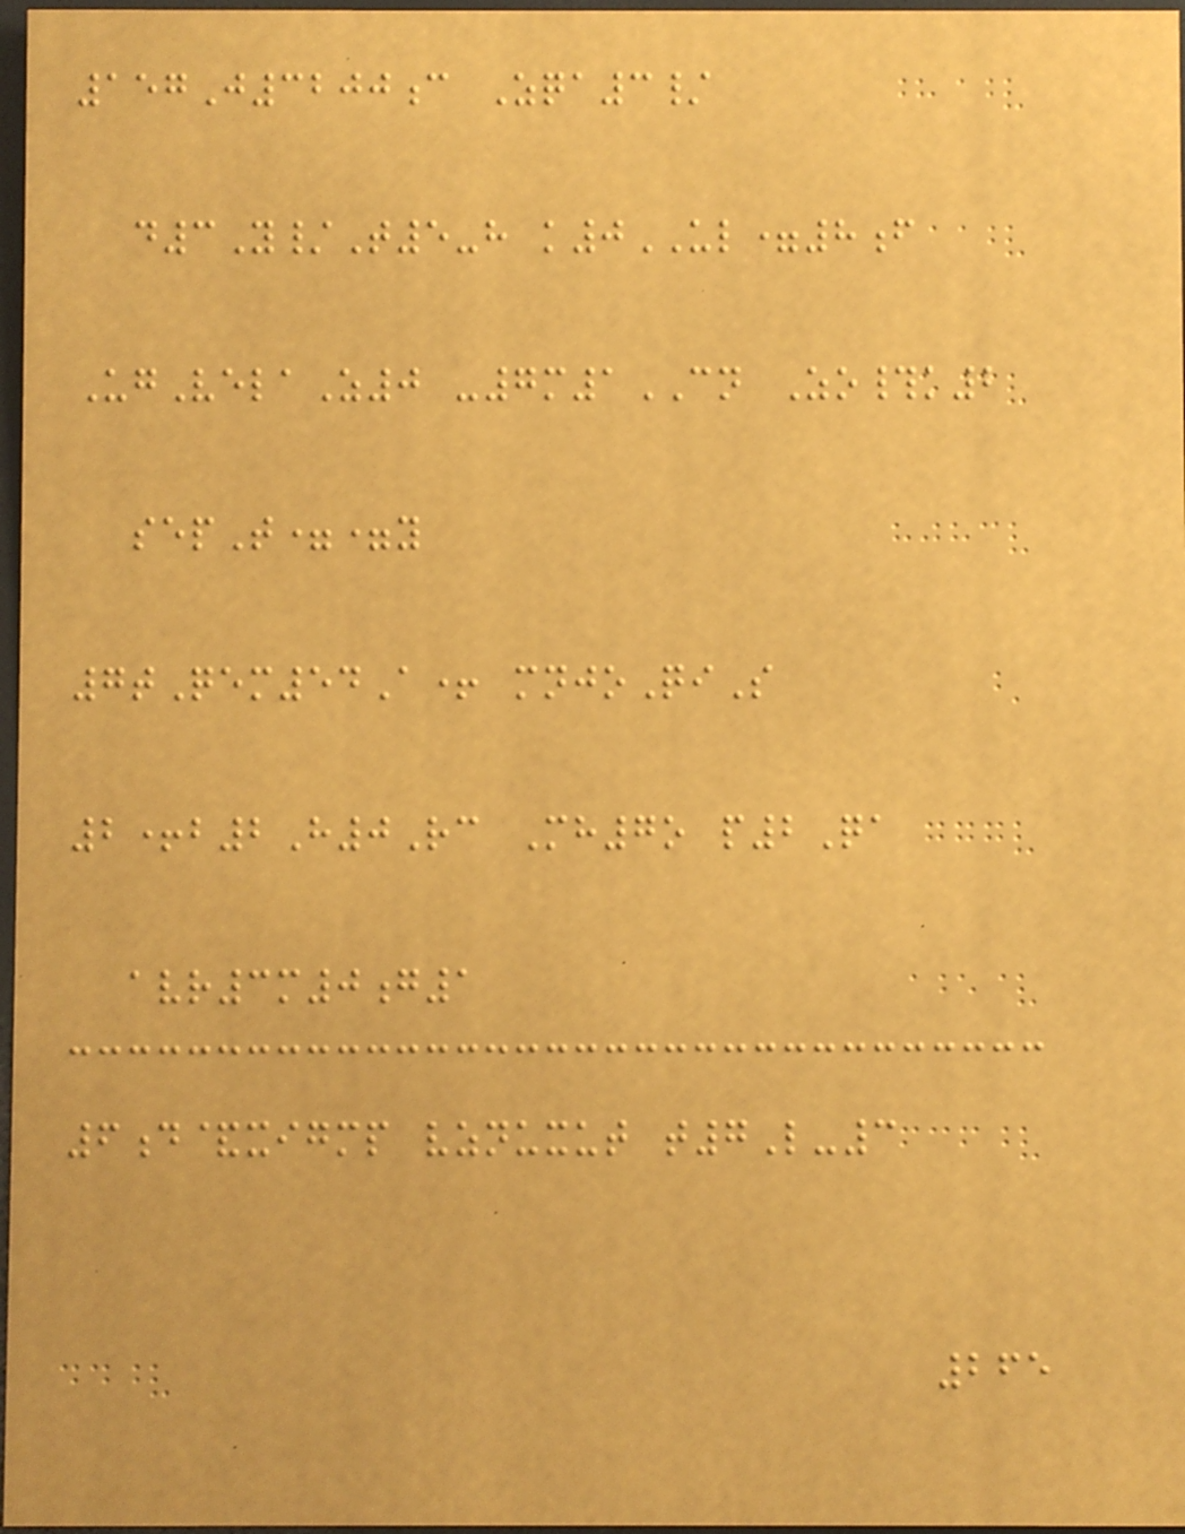157J3200c Zqa3/
d3Y/T5-h k0UL=8f
UgVelaZ0 -7m1CN Zo#k2
sepT==y
7tQem54A+ mnjoQiS
2+b2H0Rc Mh7o p2Qa
avr3m0g1
6d&xigmp vznuxut t7L-3
265
